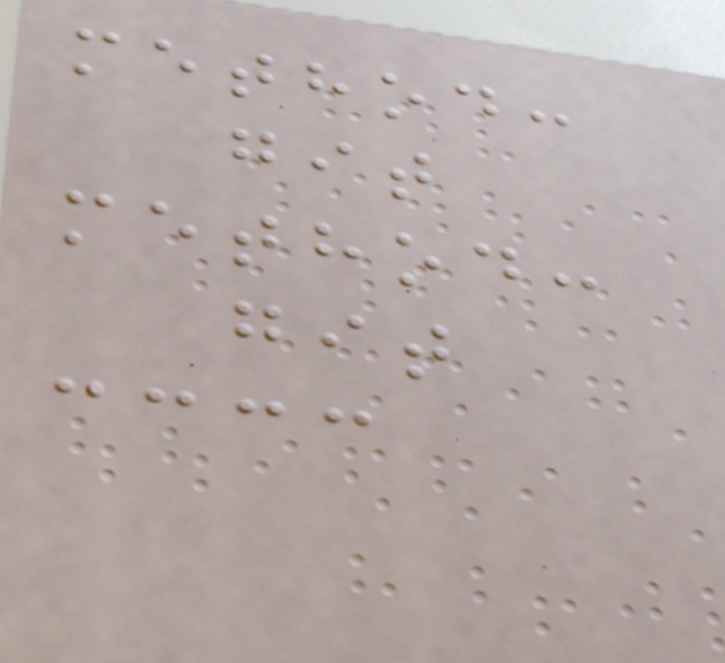method:
git
method:
git
